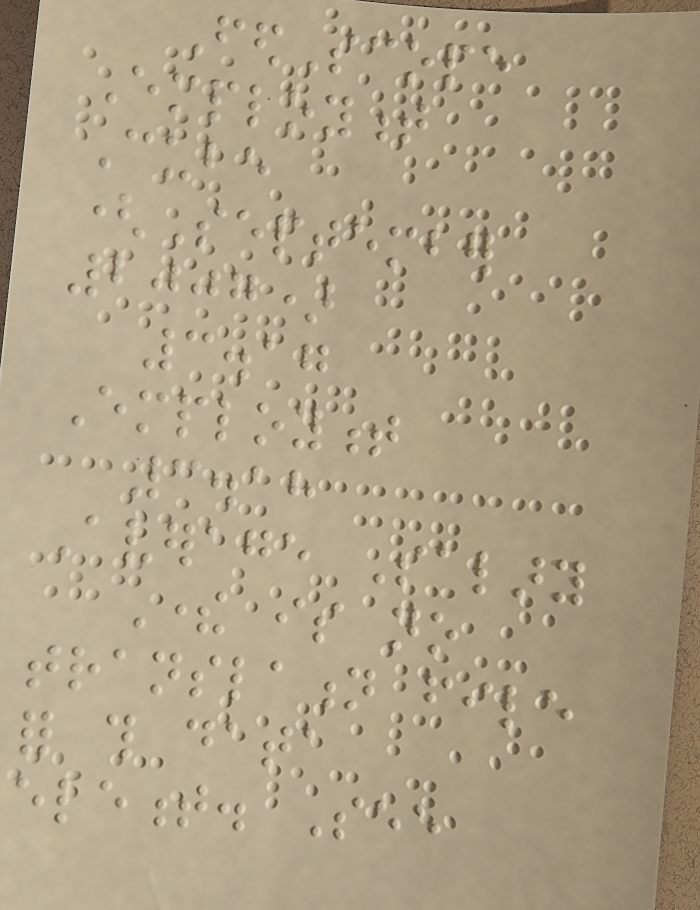FedScope
Employment
Cube
(September
2007)
3.17
Employment
3.18
Average Salary
There is no
translation file
for this data
element. See
